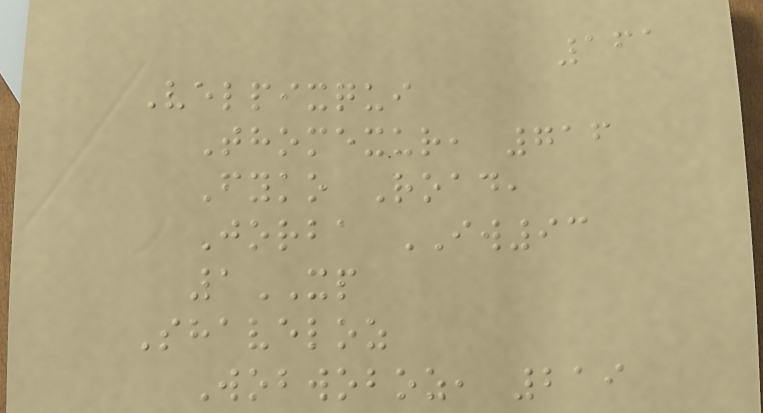161
Velpixqui
Thomexur, 716
Fyko Road,
Jorba IW93
1XP
Shaveloz
Wobwoboz, 219
